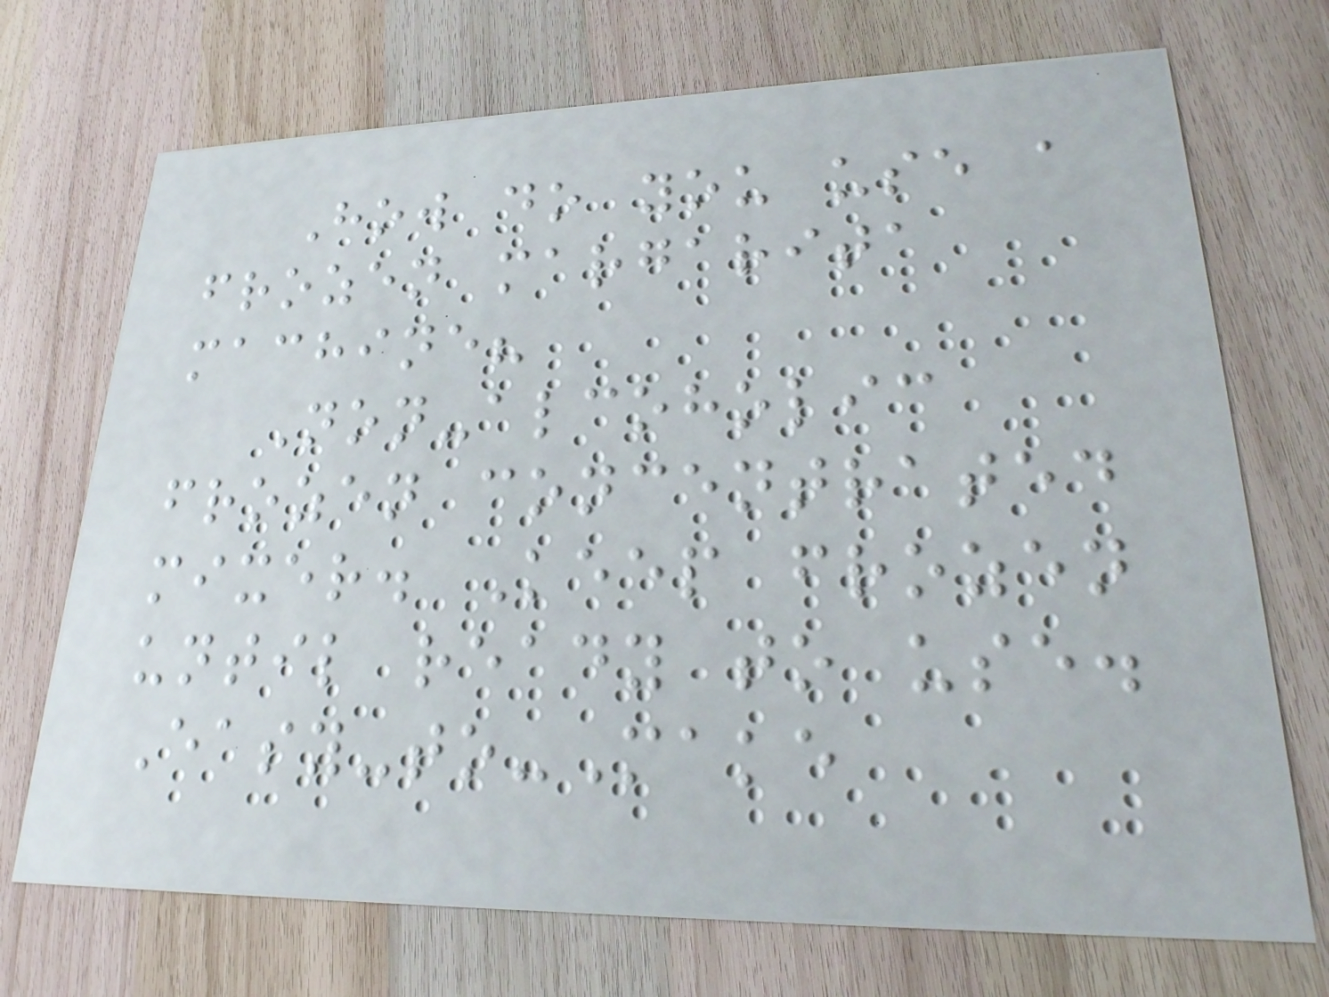How do you use a
frozen margarita
machine?
Non-alcoholic
frozen concentrated
mixer. Keep frozen
until ready to use.
Easy-to-Make
